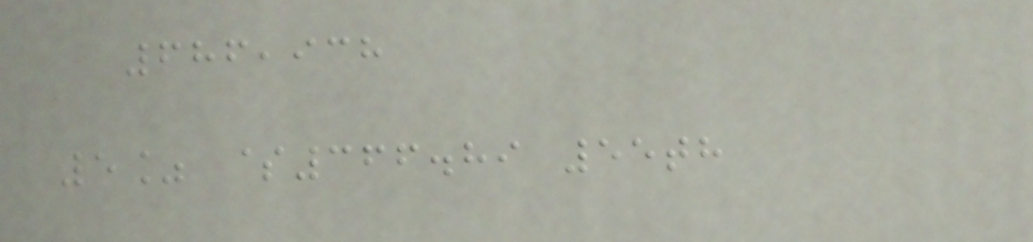686,938
5% $366.89 55th
